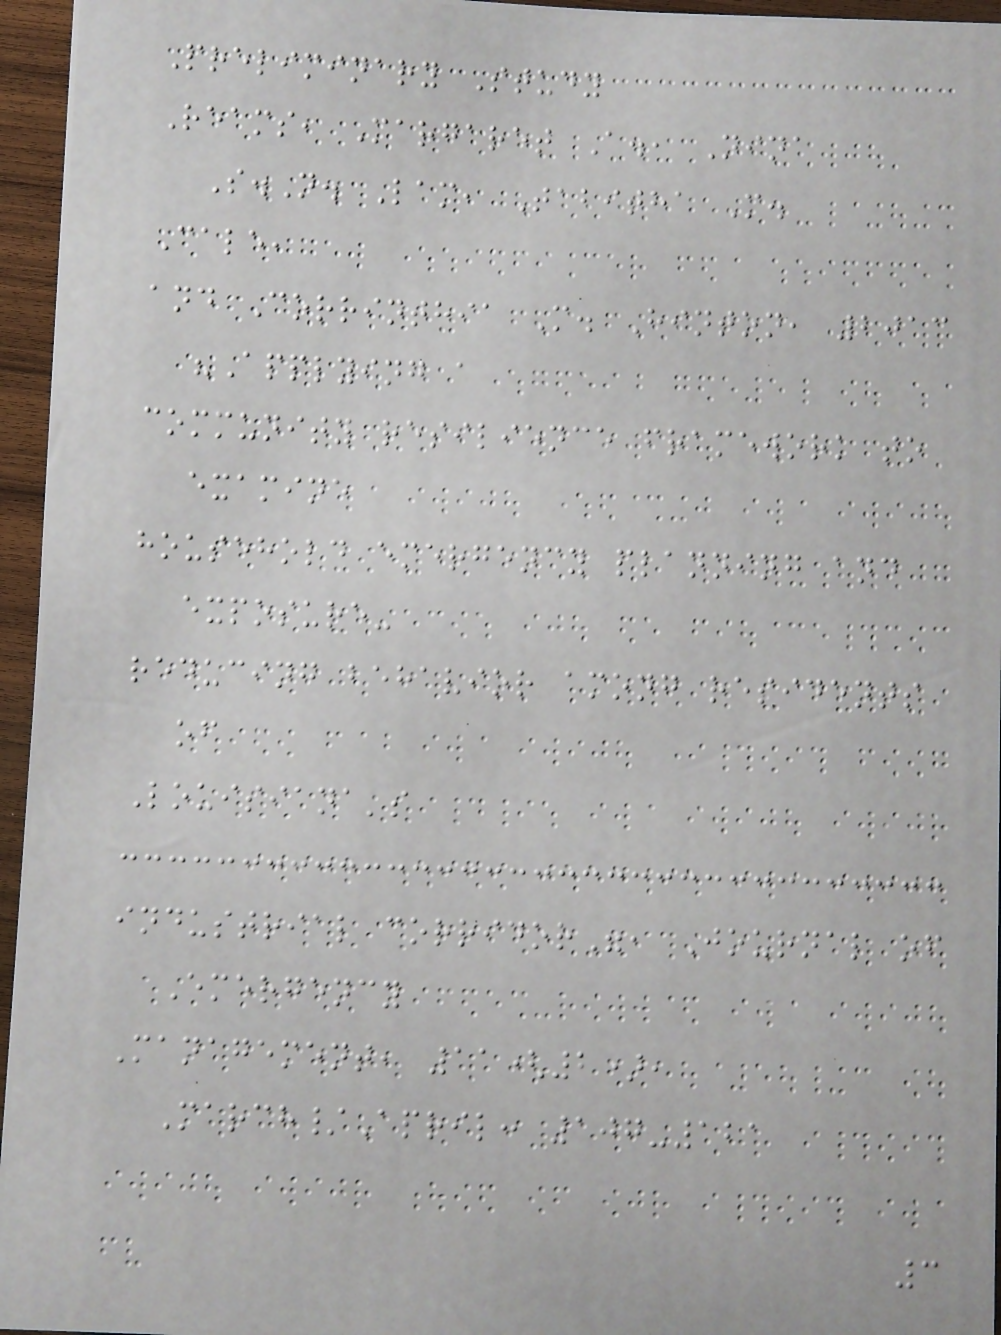Preliminary Study
Reams, Margaret A., Nina
S.N. Lam, Tabitha M.
Cale,
and Corrinthia M. Hinton, 2013
"Applying a
community resilience framework to
examine
household emergency planning and
exposure-
reducing behavior among residents
of
Louisiana's
industrial corridor", Journal of
Emergency
Management, 11(2),
March/April: 107-121
3
